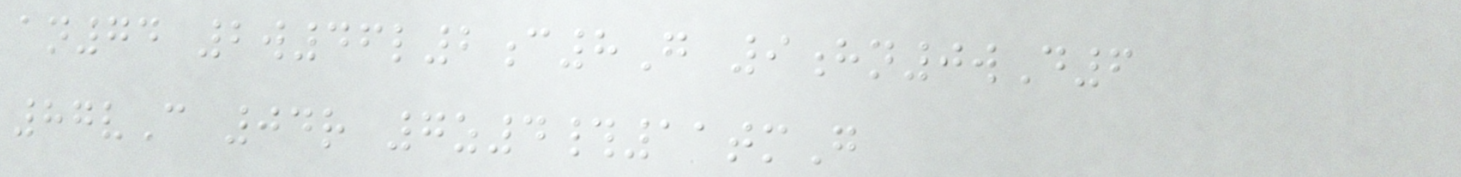an74 2w46l2c8G 9hn0wD6
87vC 04r 7z4#11tmG
